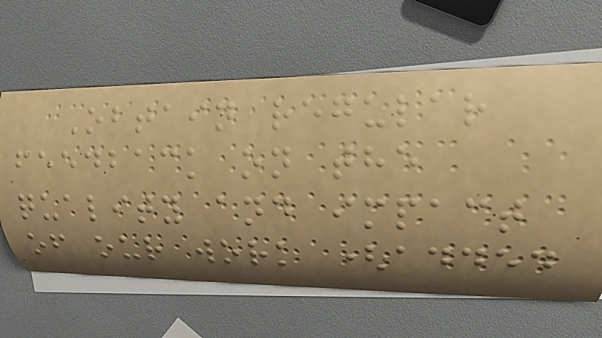Obtain regular
feedback on the
quality and impact
of our work (added
